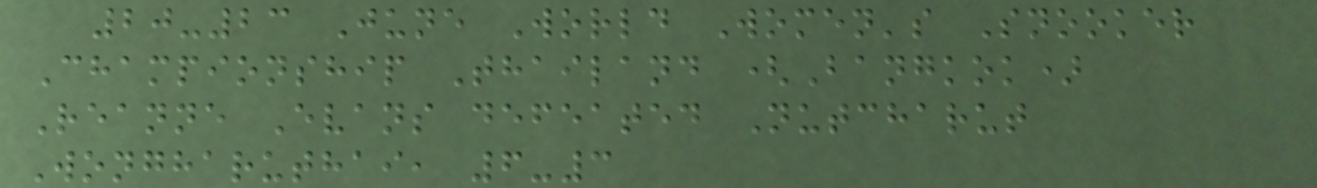20-23 June World Women's Snooker
Championship Thailand (Bangkok)
Reanne Evans defeated Nutcharut
Wongharuthai, 6-3
